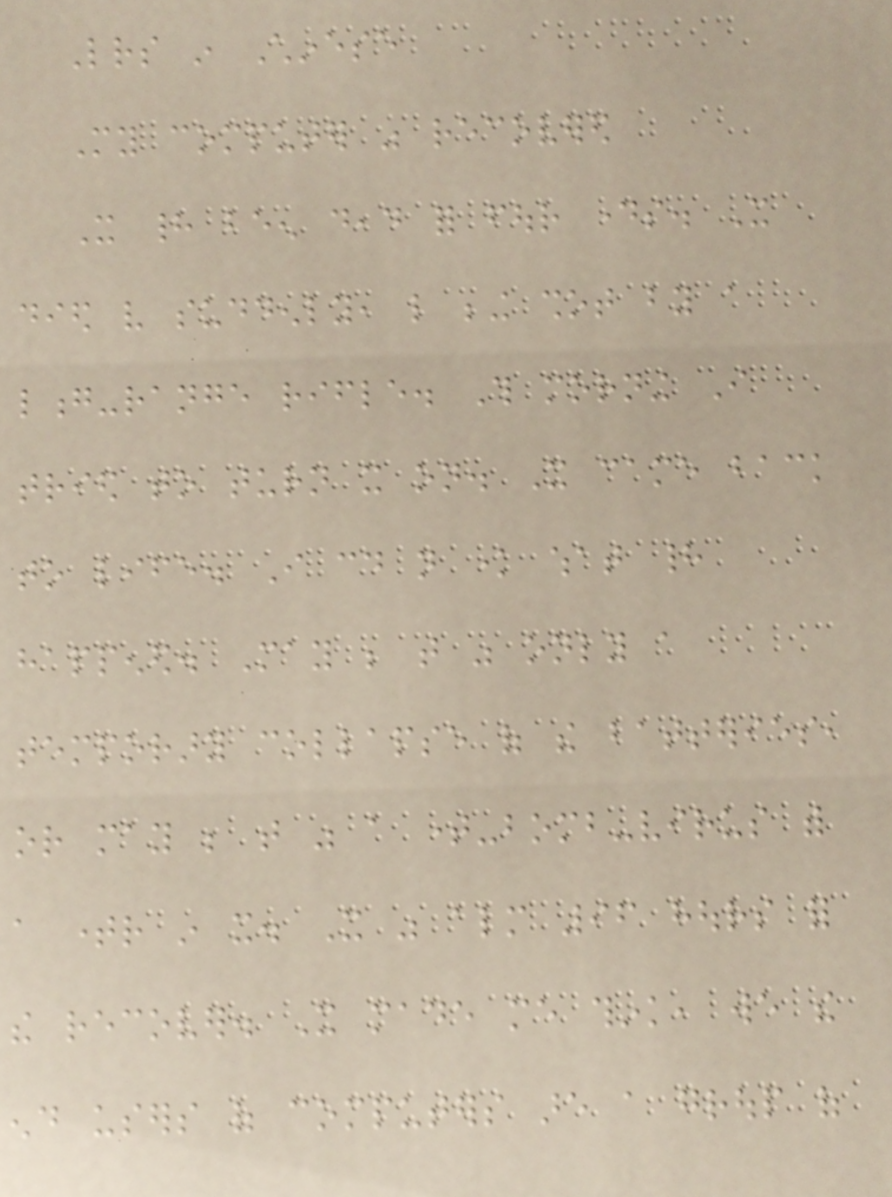Letters in Chinese
My computer was recovered
It had been dead for four days. It
died very suddenly, like being shot by a
long-range rifle. This morning I
tried to turn it on. It came back
to life. I could not know what had
happened. May be that was only a
temporary collapse of the batteries,
or may be that was a time-bomb-virus with
a timer in it. It was almost 96 hours for
the recover. It made me think, we the
end users of computers are a group of
